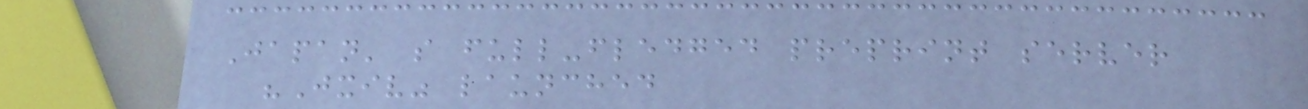Japan' s full-fledged preprint server
"Jxiv" launched
